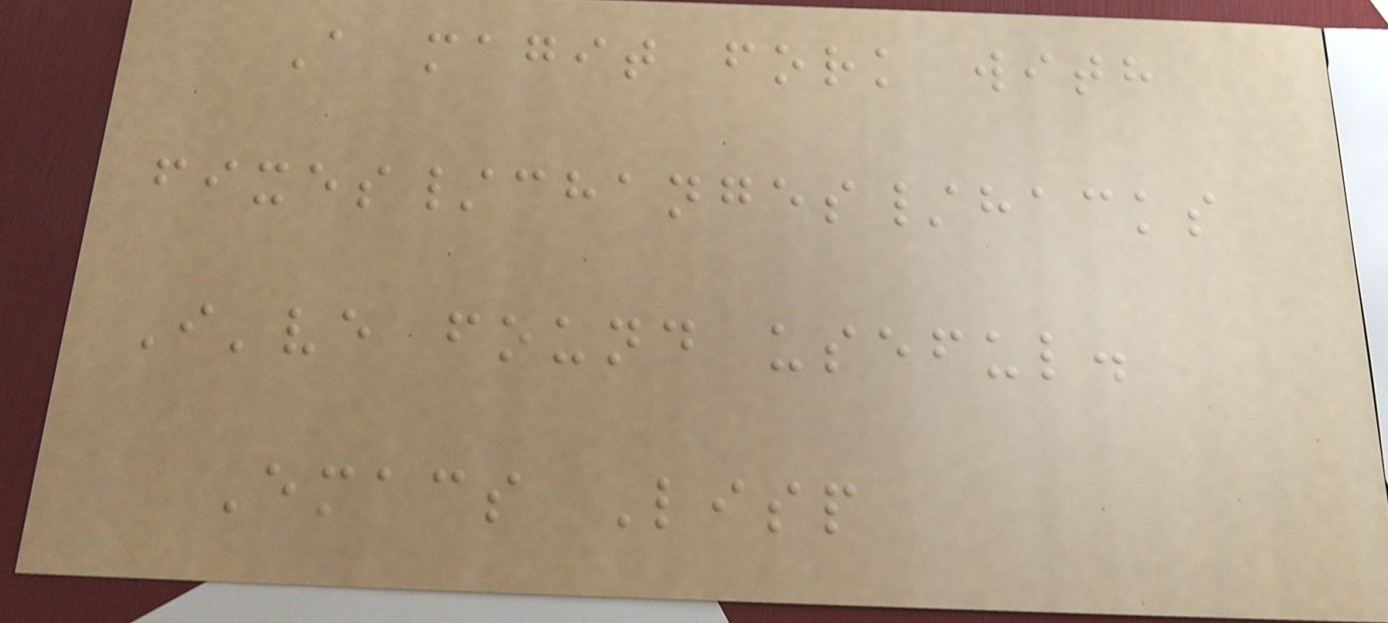A magit fork with
fixes/changes/hacks
I've found useful.
Emacs Lisp
